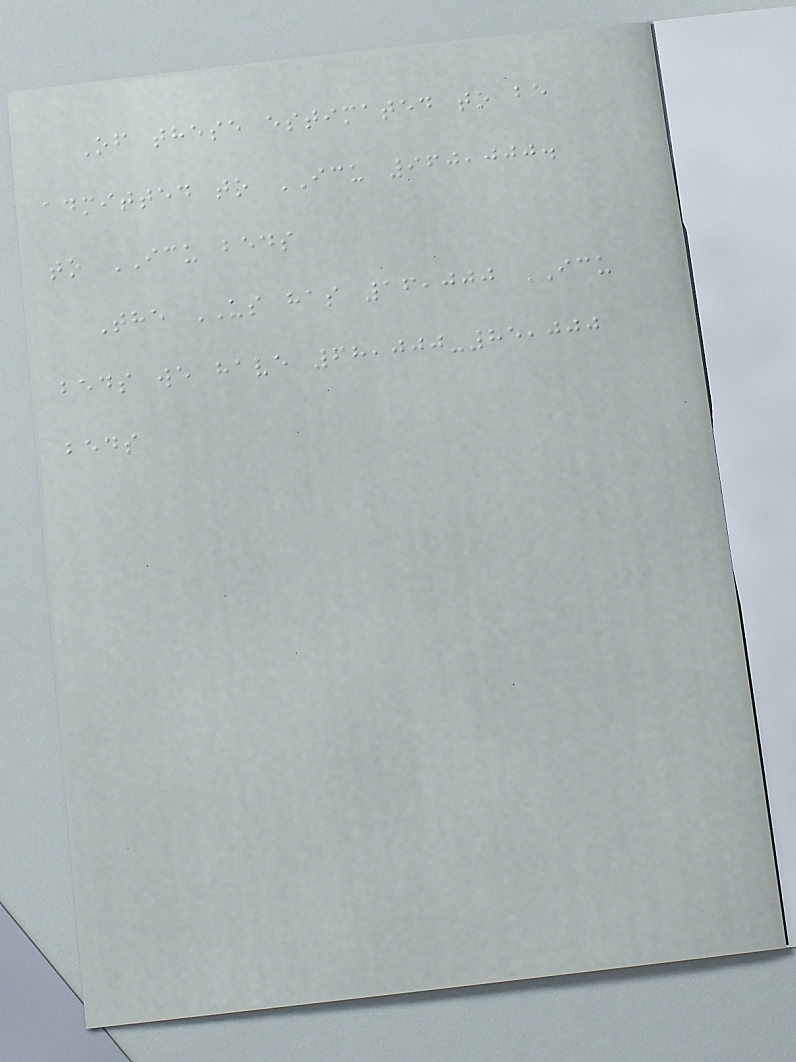Of these estimated to be
admitted to ICU 960,000.
to ICU beds
The US has 16,000 ICU
beds we have 68,000-85,000
beds
